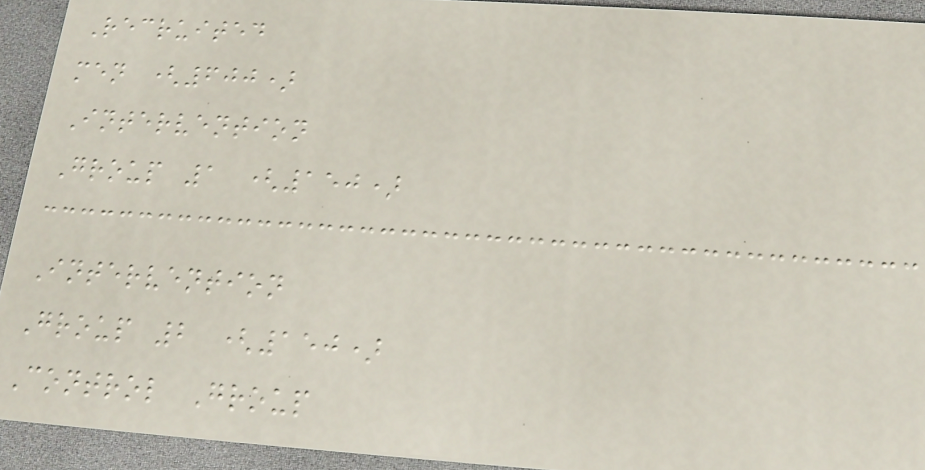Recruited
men (600)
Intervention
Group 1 (150)
Intervention
Group 2 (150)
Control Group
